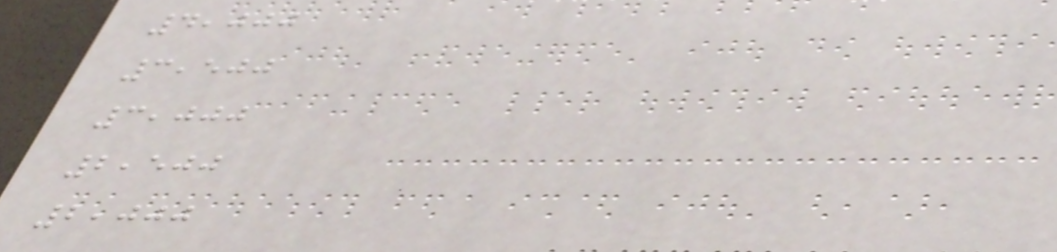4,000
3,500
3,000
2,500
2,000
